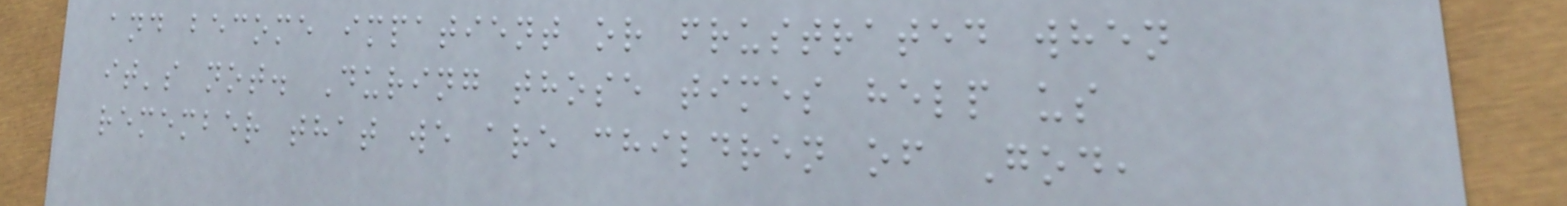and become impatient or frustrated when
it's not. During those times help us
remember that we are children of God,
